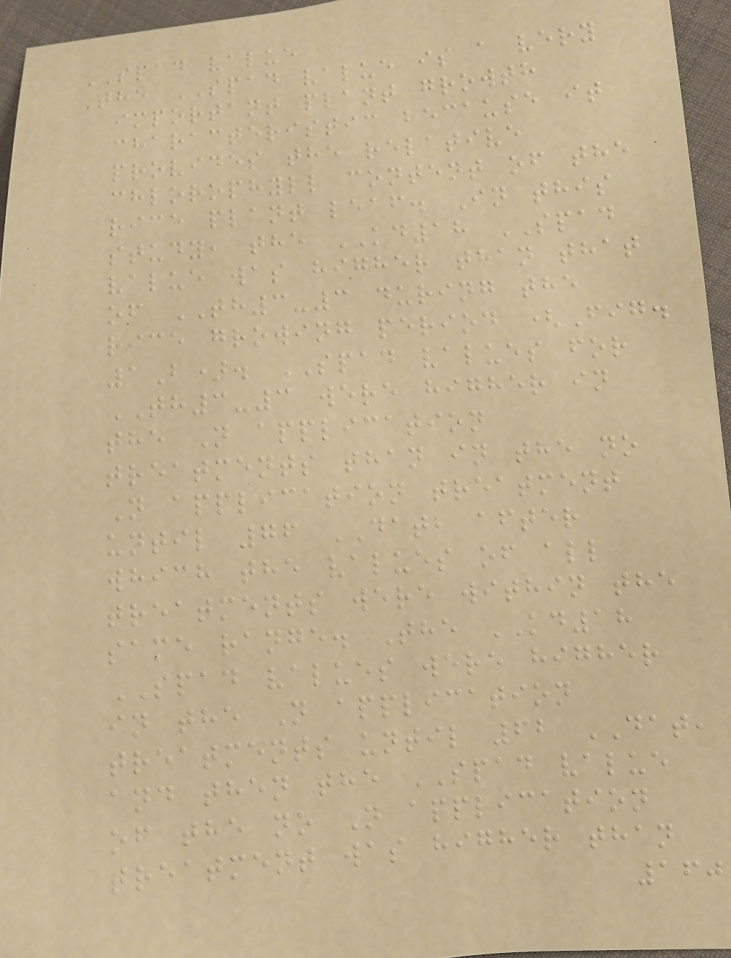SPAD value
The SPAD value is a very
important plant growth
characteristic because it
provides the relative
chlorophyll content of the
rice plant leaf. In this
study, the KD18 SPAD
value was higher than that
of TH3-3 during the
rice growing period (Fig.
1B). SPAD values for
TH3-3 were higher in
the N application
treatments than in the no
N application treatment
until 76 DAT, after
which the values of all
treatments were within the
same range. The KD18
SPAD values were higher
in the N application
treatments until 62 DAT,
and then the SPAD value
of the no N application
treatment was higher than
160
